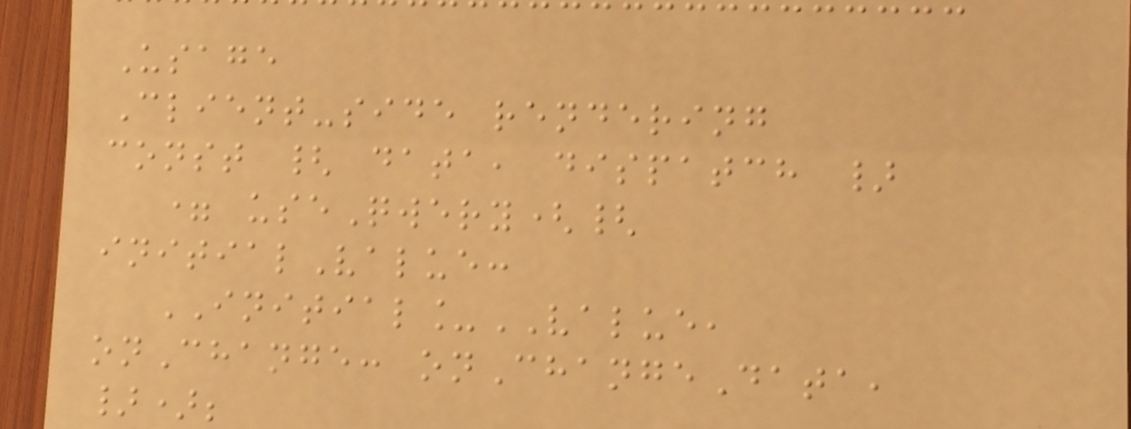Usage
Client-side rendering
const { data, dispatch }
= useQwery({
initialValue:
INITIAL_VALUE,
onChange: onChangeData,
});
